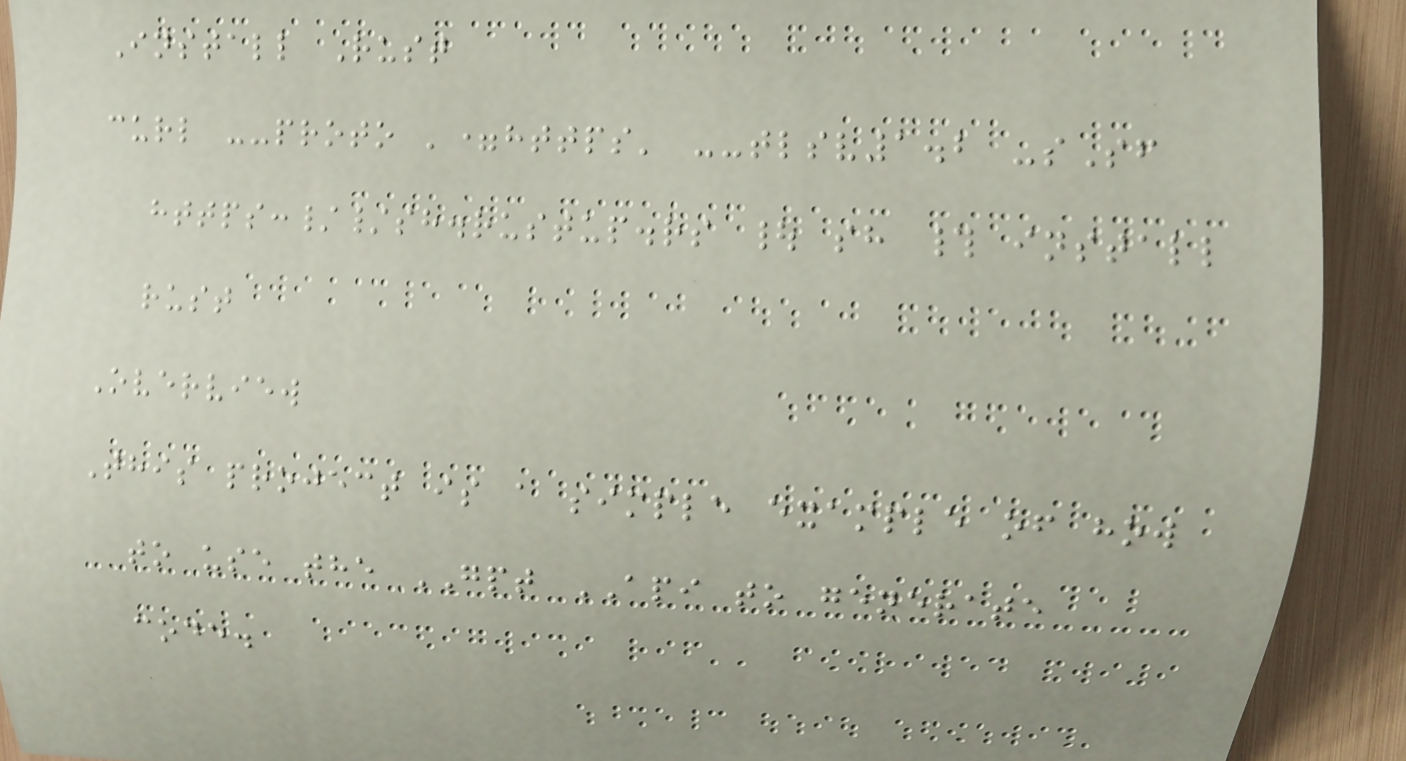Install Rust
curl --proto '=https' --tlsv1.2 -sSf
https://sh.rustup.rs | sh # install
rust
Overview
This project is a simple example of how
to use the GPT API to generate
code.
